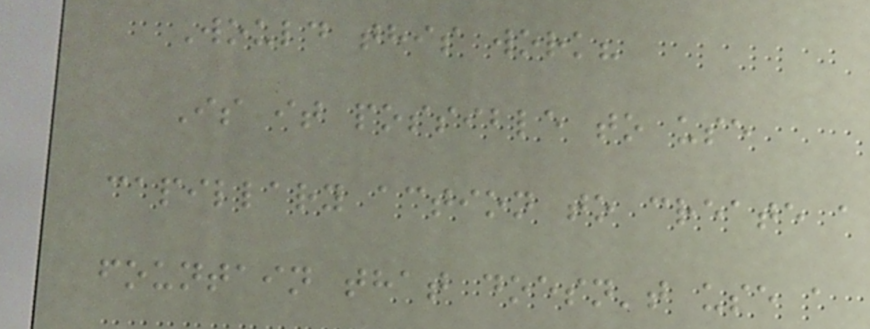Would this work?
Is it possible to use
capillary action to create a
fountain that doesn't use a
